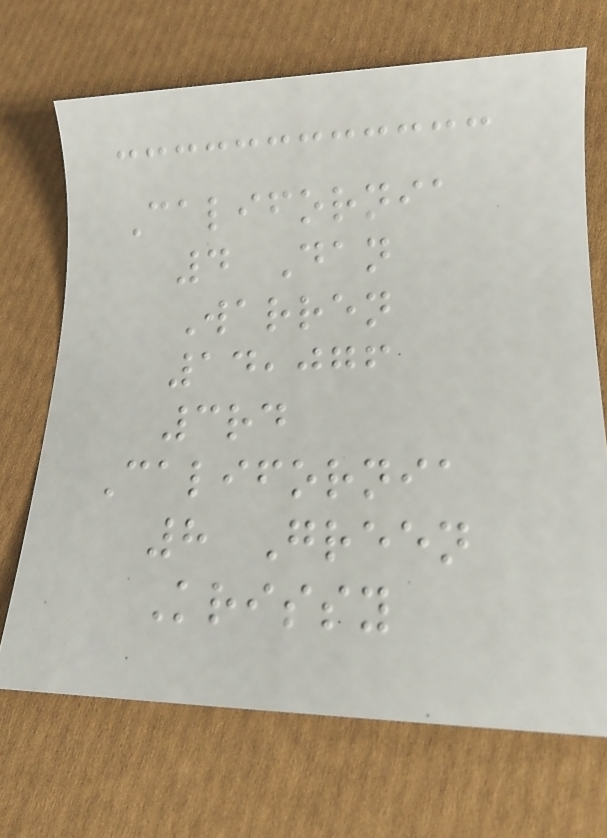California
4 Dan
Warren
14,076
3rd
California
8 Green
Krissy
